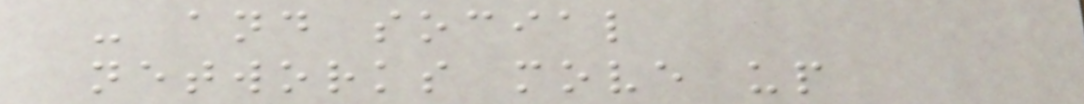- and social
networks move up
